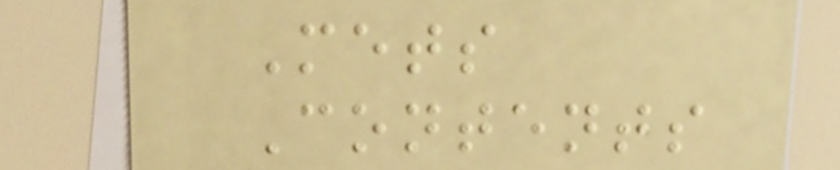Mets
Contents
